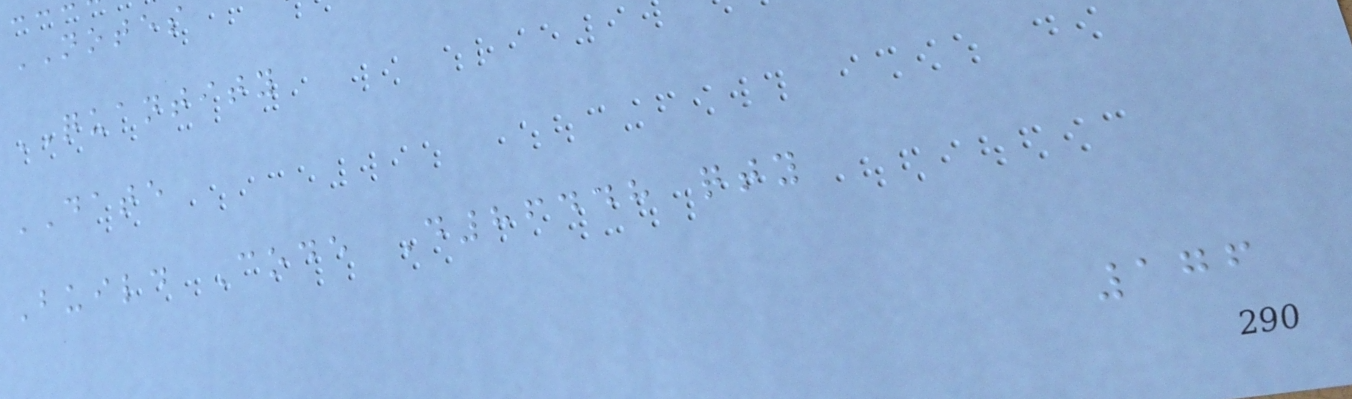NOTES
QUANTITY
DATE
Build Code D86448 qty
176
